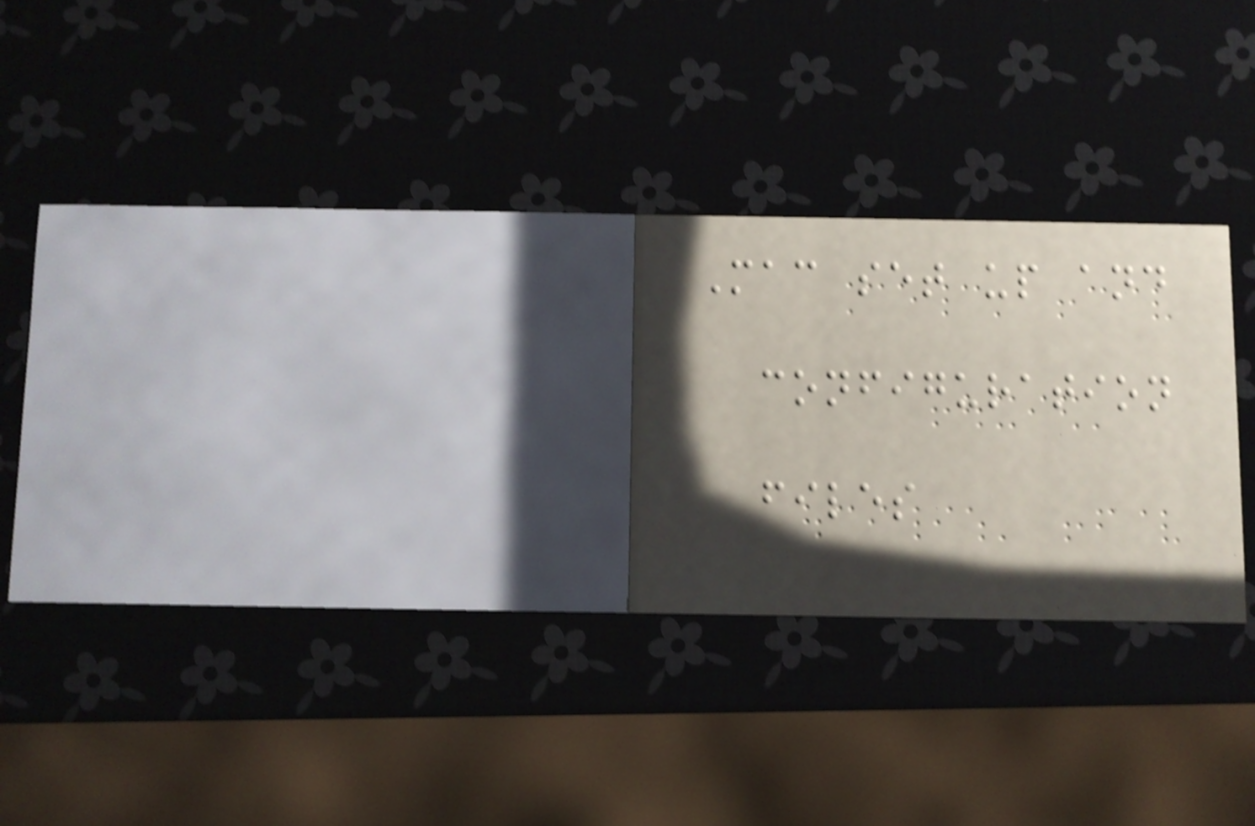Mac set up and
configuration
files
